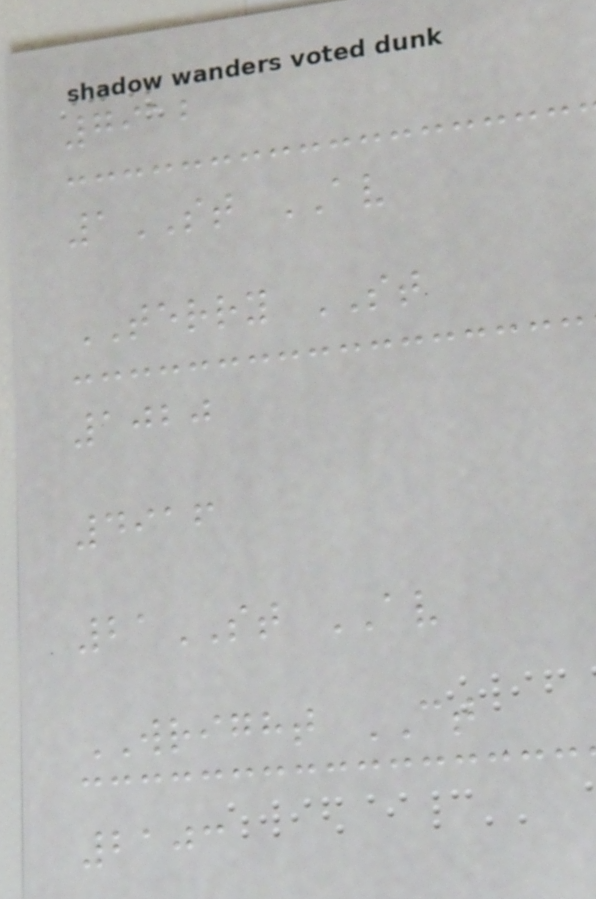7912
1ST AV
TERRY ST
1020
4916
21ST AV
WRIGHT CT
2103
